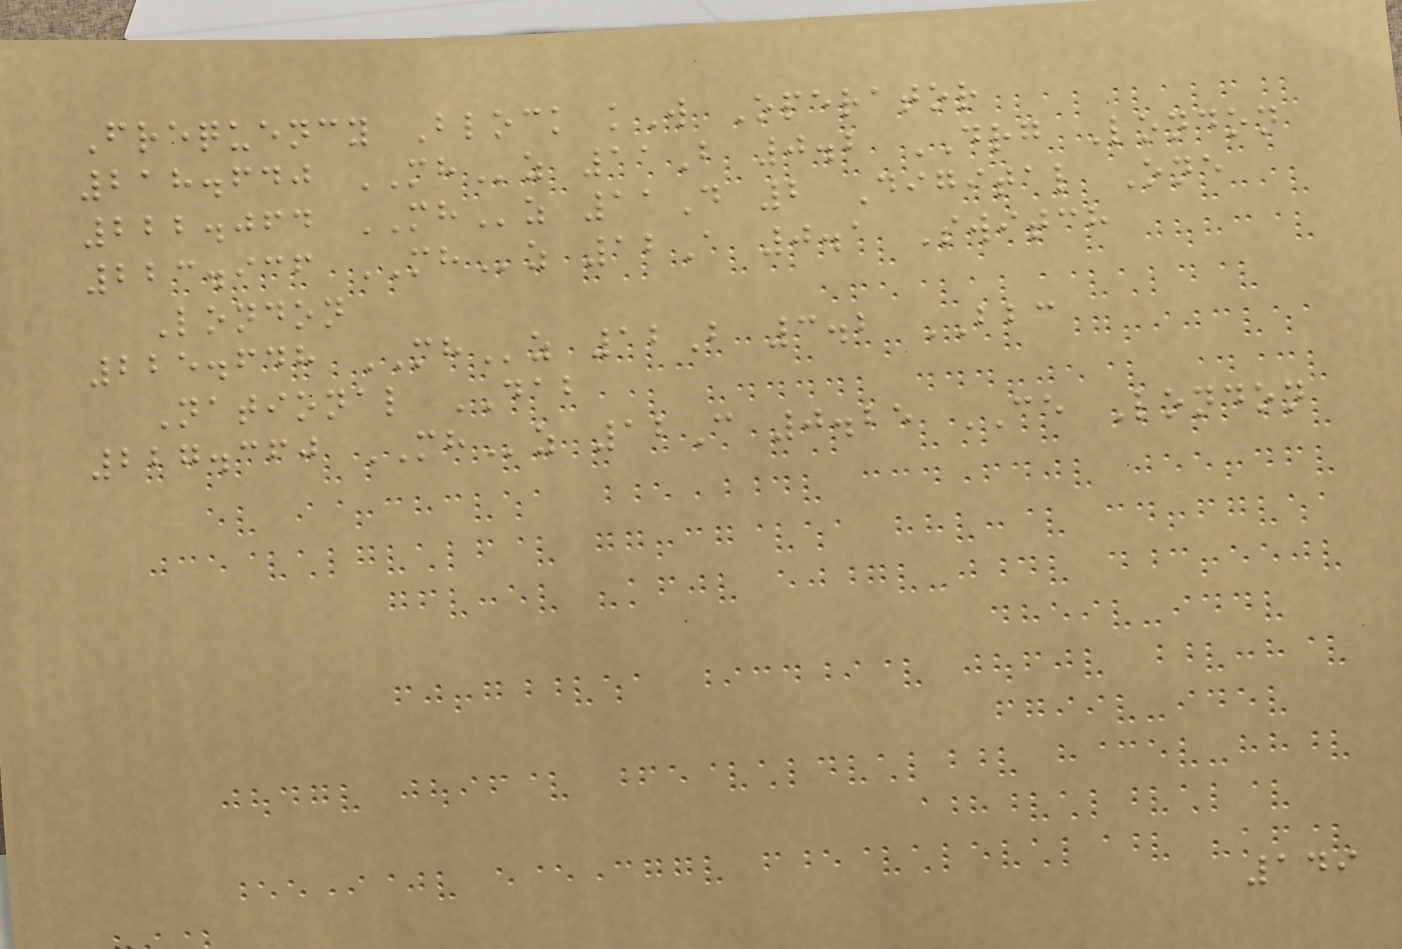Frequency Block kW Operator
218.640 MHz 11B 0.2 DRG London
222.064 MHz 11D 2 Digital One
223.936 MHz 12A 0.1 Switch
London
225.648 MHz 12B 3.2 BBC
National DAB
227.360 MHz 12C 0.25 CE London
149
